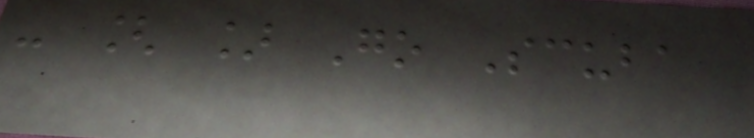- [ ] Go Scuba
